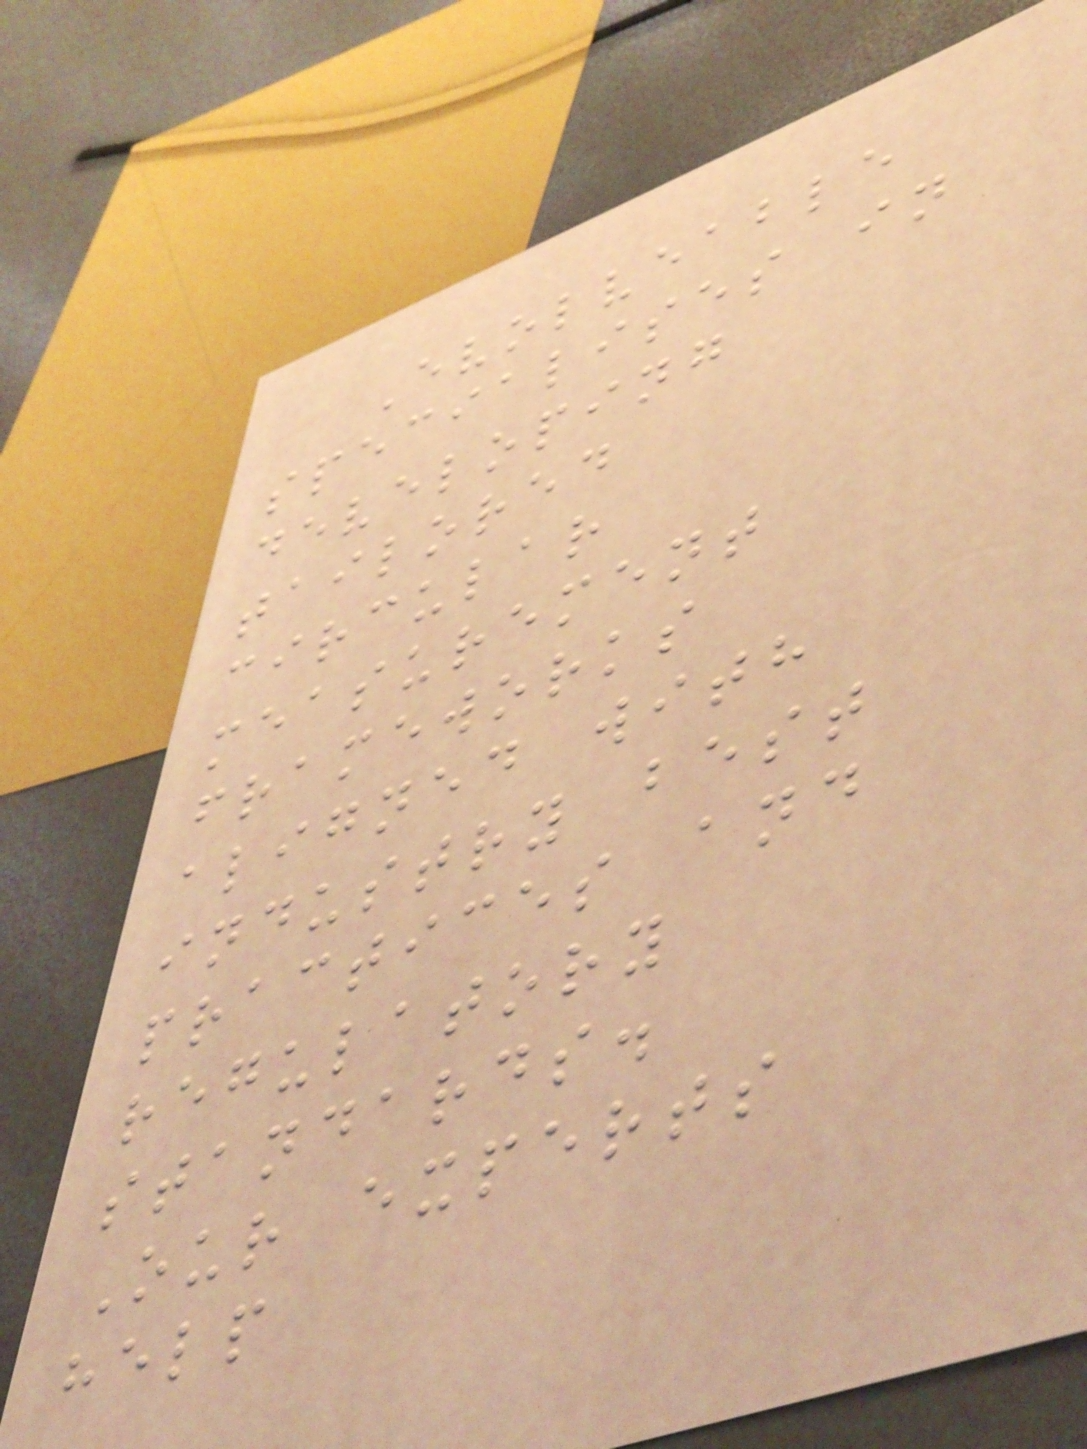Evolveable
specialises in
developing
tailored
circular
measurement
frameworks
aligned with
industry best
practices and
regulatory
standards.
Our experts
help
